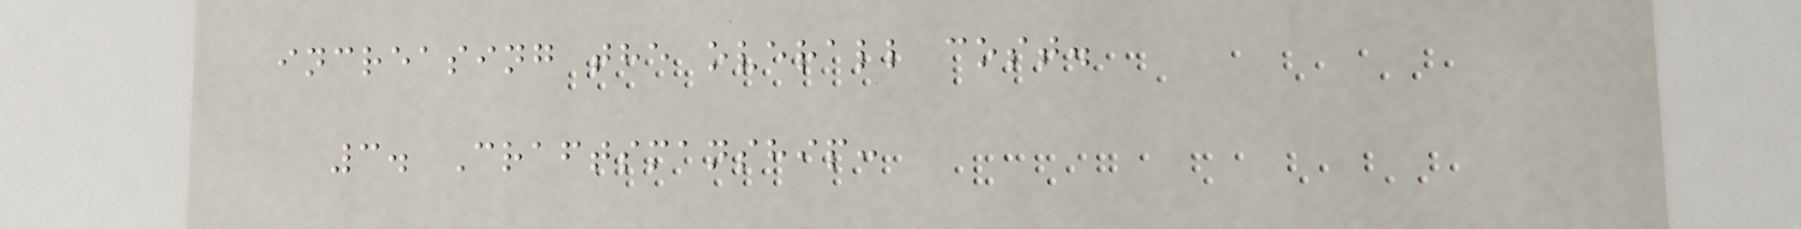increasing the overall cost.
3. Craftsmanship:
